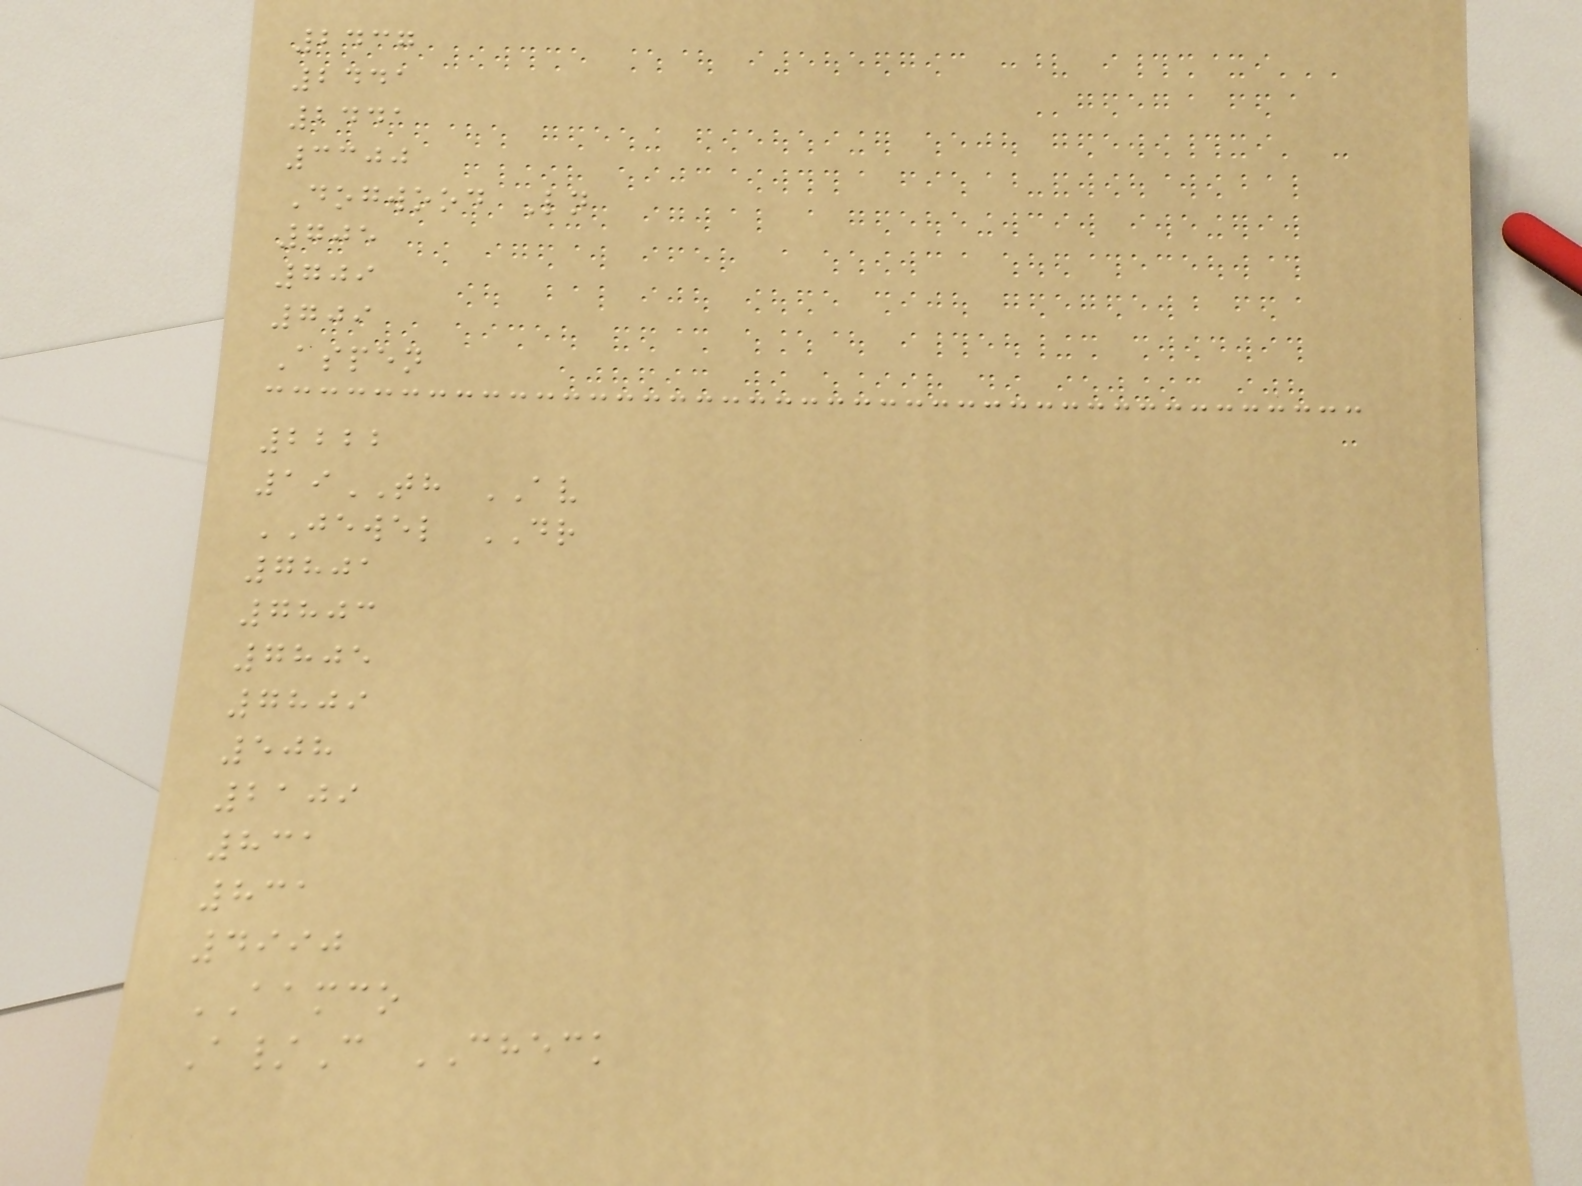2437
2441
2441
3300
Dogwood Ln
705
709
709
Aspen
2222
19TH AV
JEWEL DR
7801
7803
7805
7809
508
2109
831
831
4990
AAMCO
A/C CHECK
